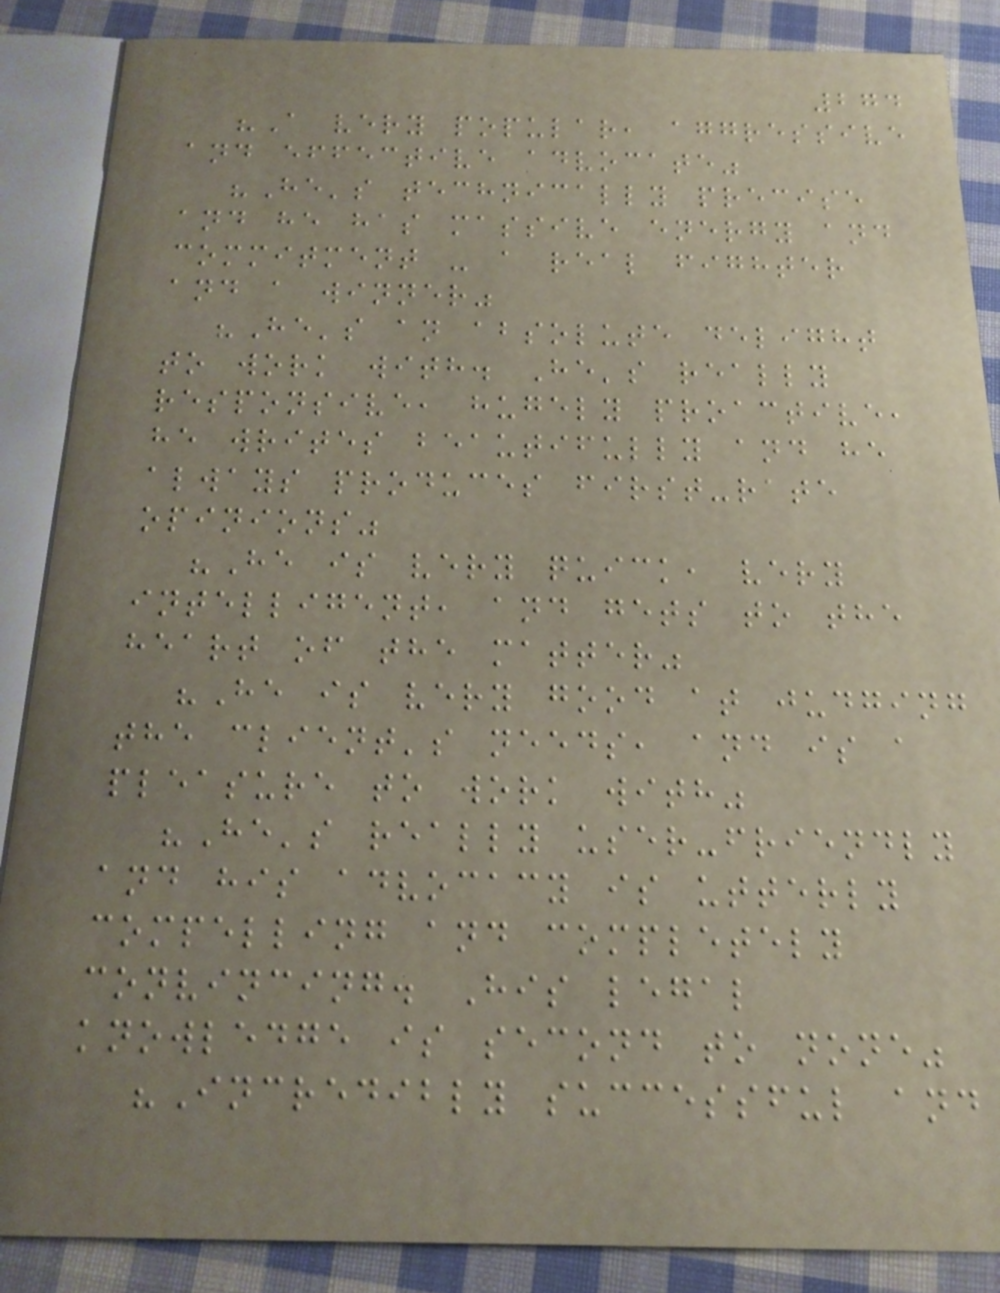274
"A very popular, aggressive
and effective advocate"
"He's technically precise
and he has massive energy and
commitment - a real fighter
and a winner"
"He's an absolute delight
to work with. He's really
responsive, hugely proactive,
he writes beautifully and he
always produces first-rate
opinions"
"He is very quick, very
intelligent, and gets to the
heart of the matter"
"He is very good at judging
the client's needs, and is a
pleasure to work with"
"He's really user-friendly
and his advocacy is utterly
compelling and completely
convincing. His legal
knowledge is second to none"
"Incredibly successful and
